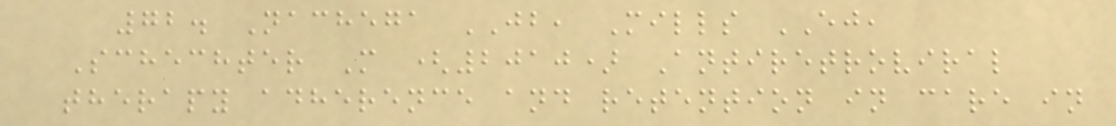72. Nachega JB, Mills EJ,
Schechter M (2010) Antiretroviral
therapy adherence and retention in care in
